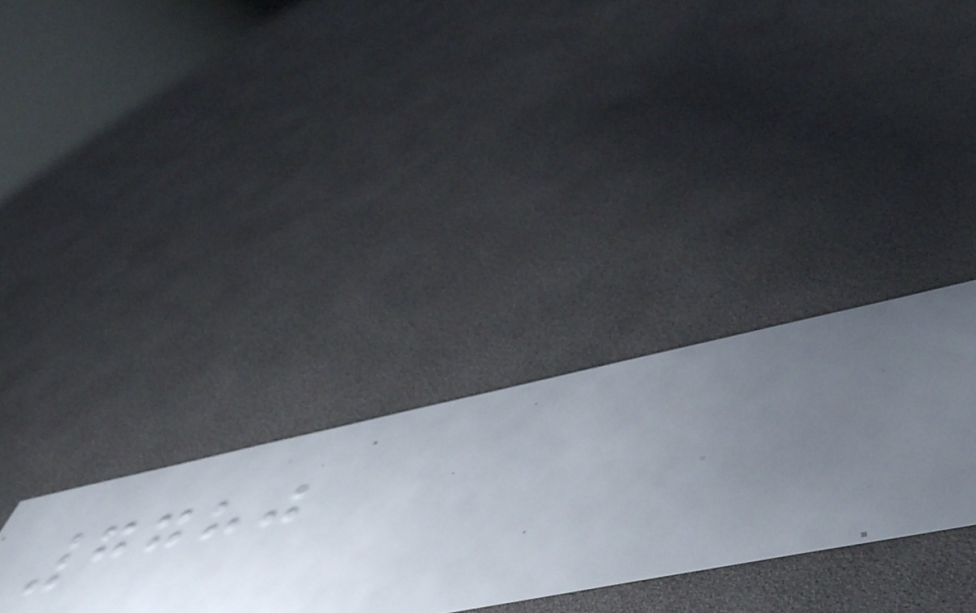7780
